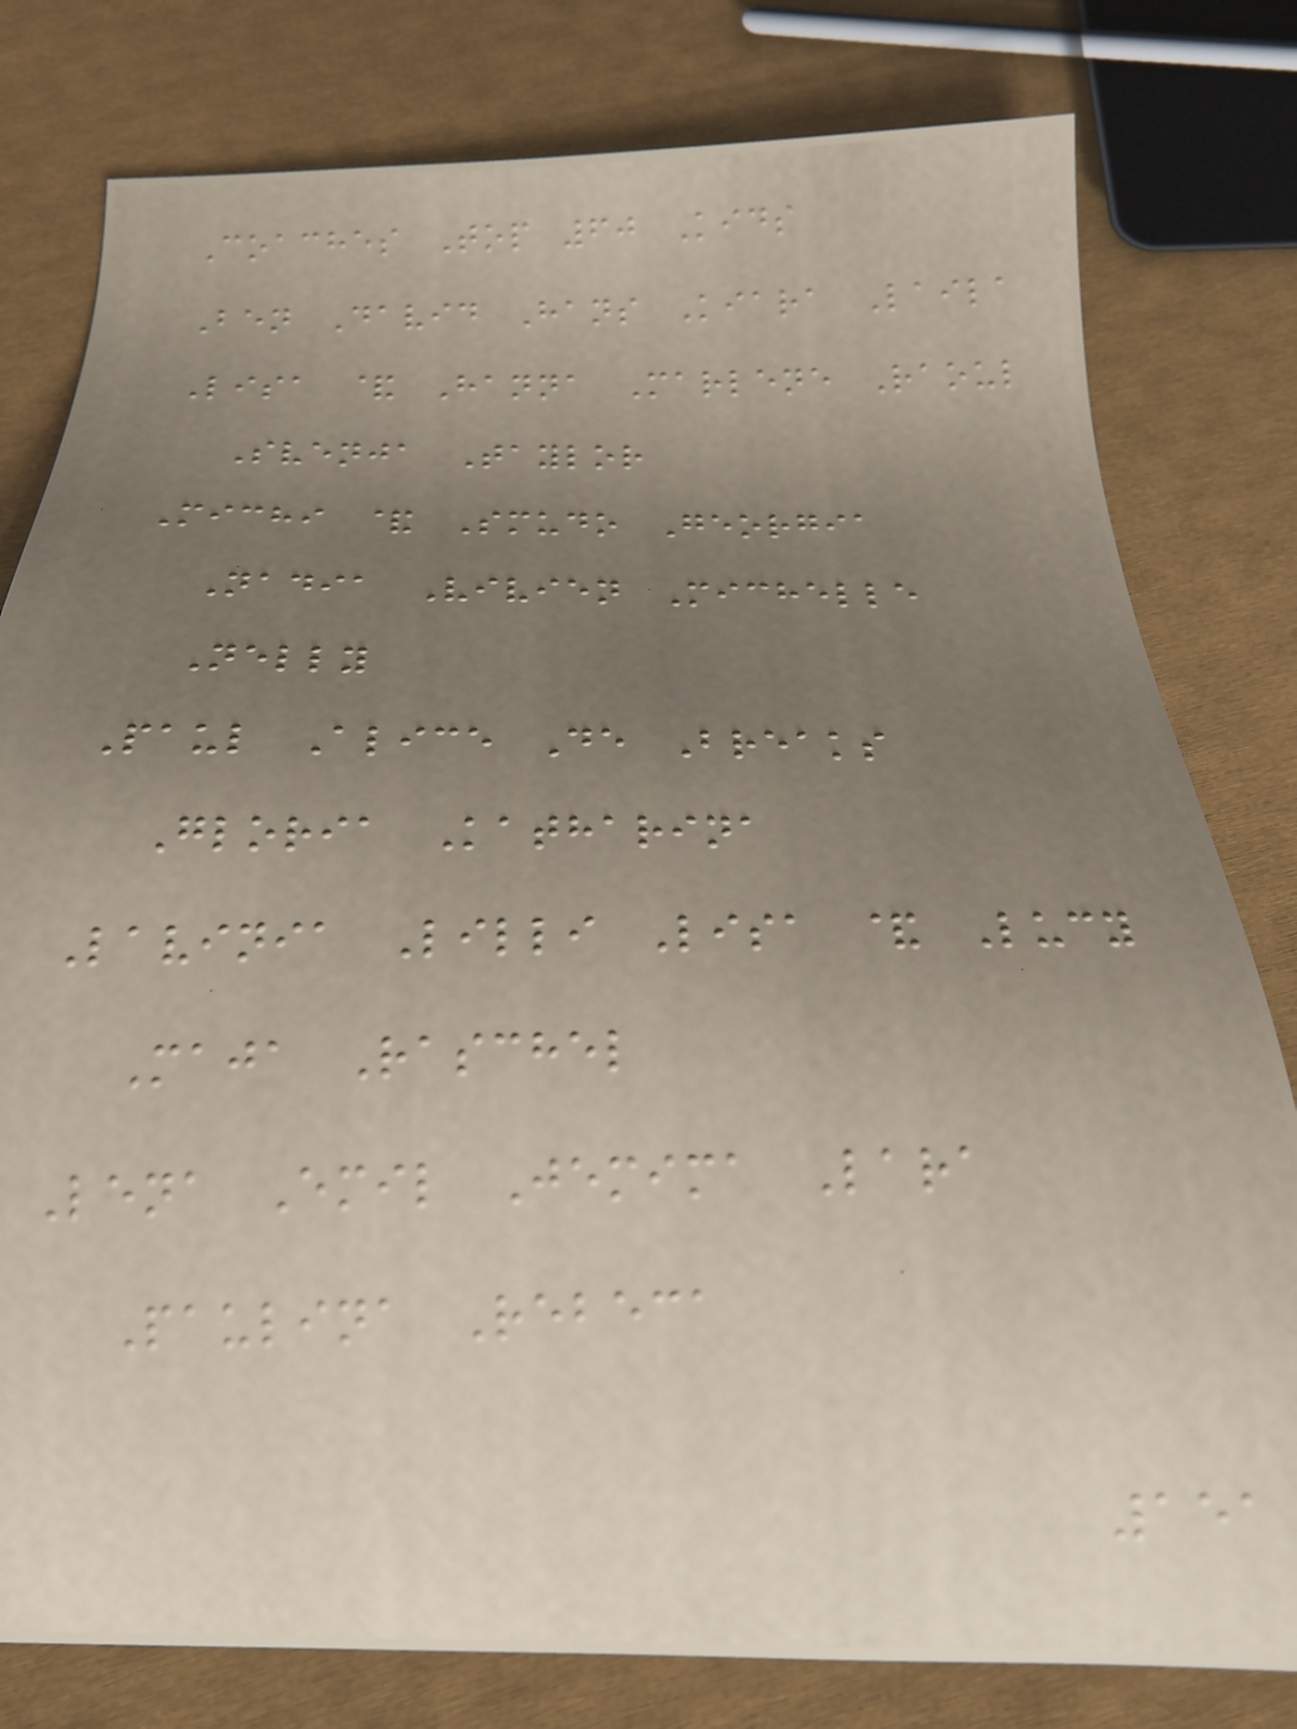Coaches Top 60 Kids
Ben David Hans Kiara Laila
Lisa & Hanna Marlene Raoul
Svenja Taylor
Michi & Smudo Georgia
Nadia Vivien Michelle
Nelly
Paul Alice De Breaks
Gloria Katharina
Lavinia Lilli Lisa & Lucy
Maja Raschel
Lena Emil Jemima Lara
Paulina Rebeca
151
